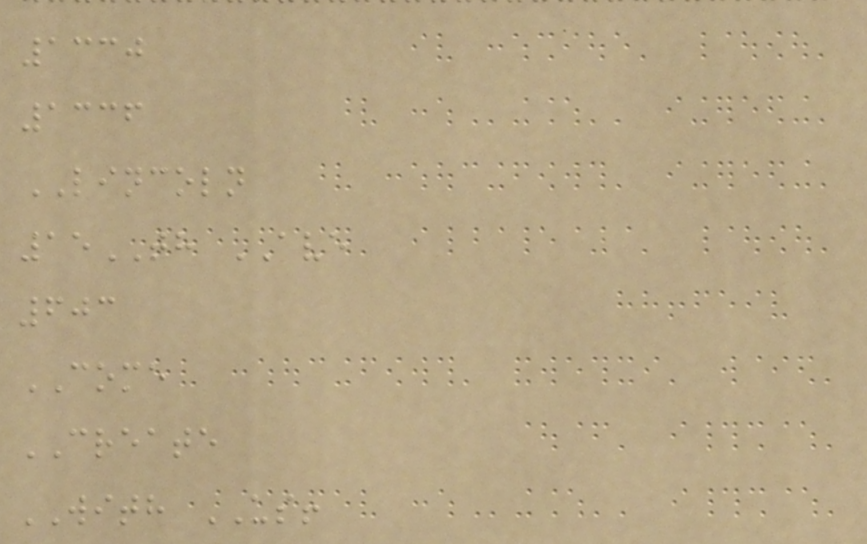1330
1336
LINCOLN
15TH AVE
603
COME
CREATE
WITH US!
